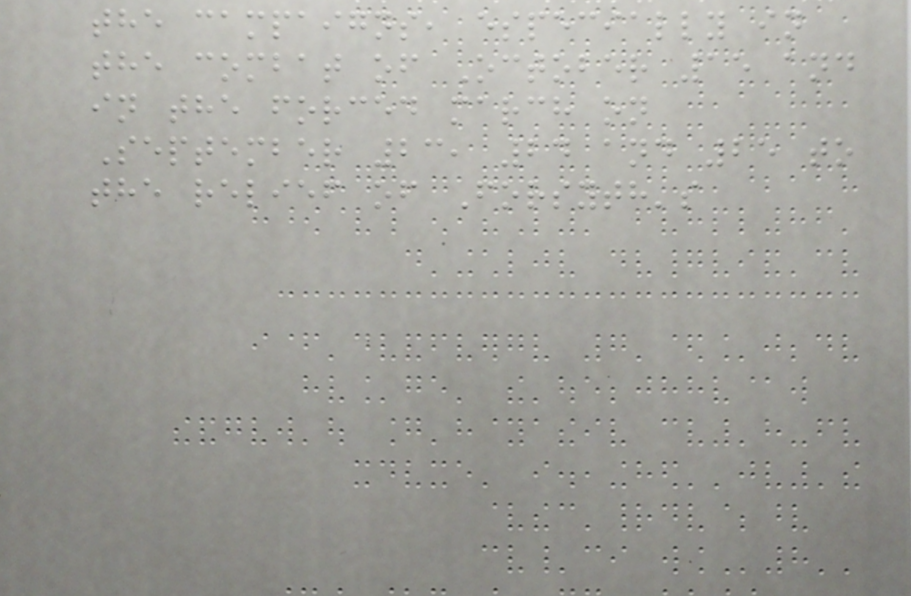the campaigns, especially in
the combat of October 15 and
in the forced march on
September 23, 24 and 25 to
the relief of Forsyth's
